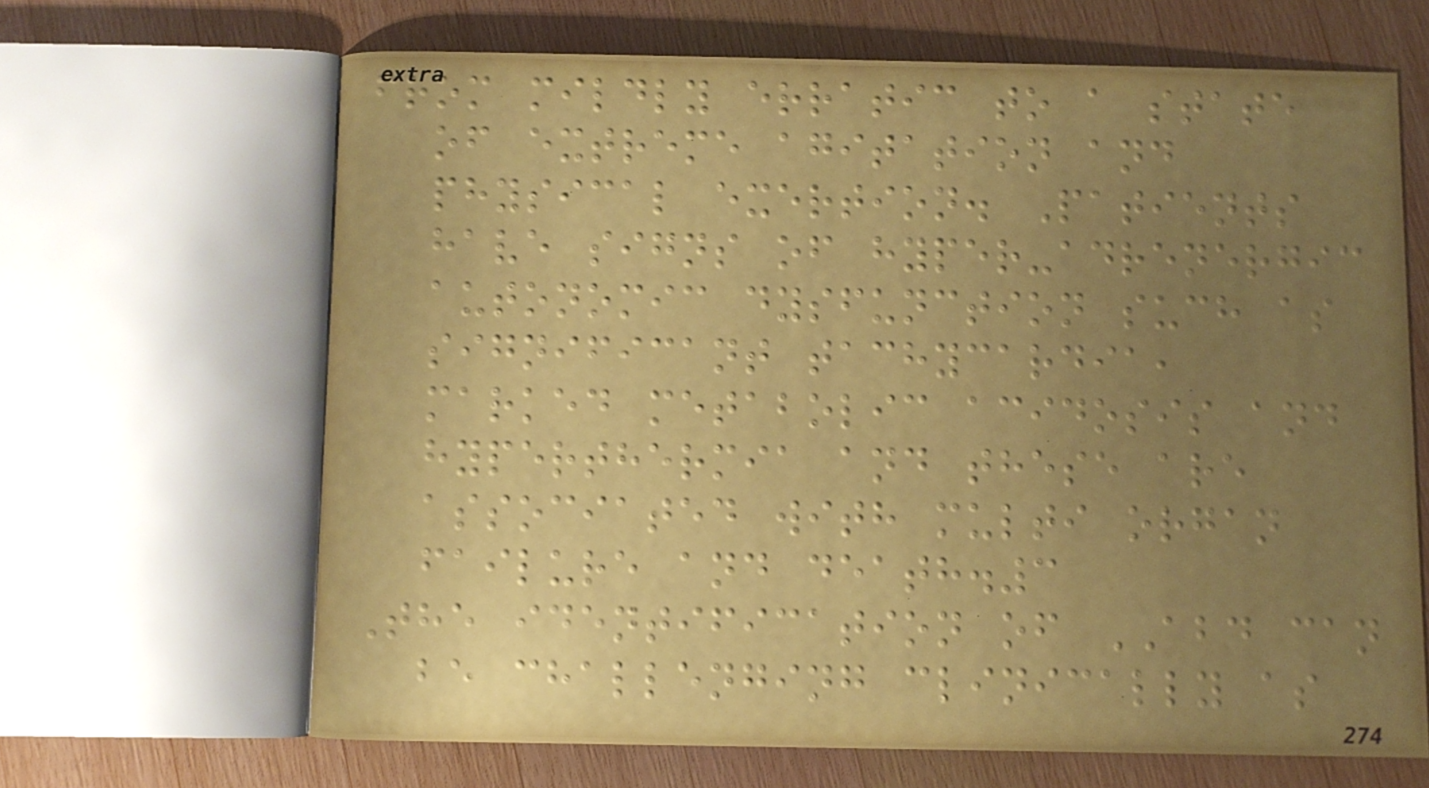from mildly erratic to a state
of extreme agitation and
physical exertion. Patients
have signs of hyper-adrenergic
autonomic dysfunction such as
significant tachycardia,
marked metabolic acidosis and
hyperthermia and these are
associated with multi organ
failure and death.3
The identification of ABD can
be challenging clinically as
